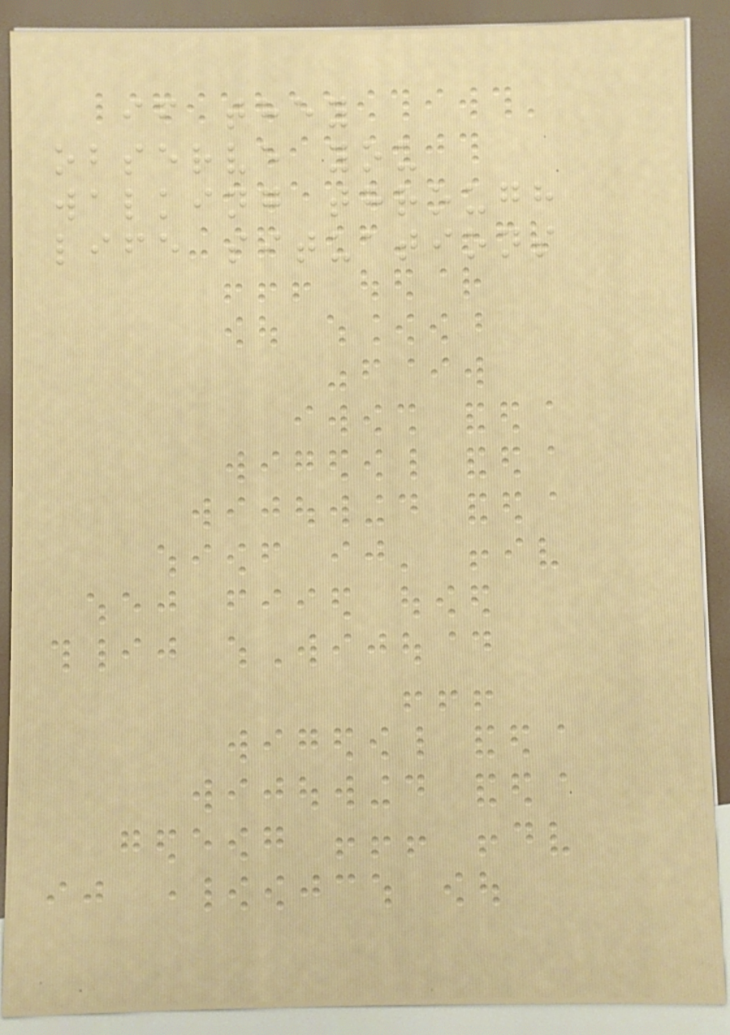if they
observe you
walking through
life situations
